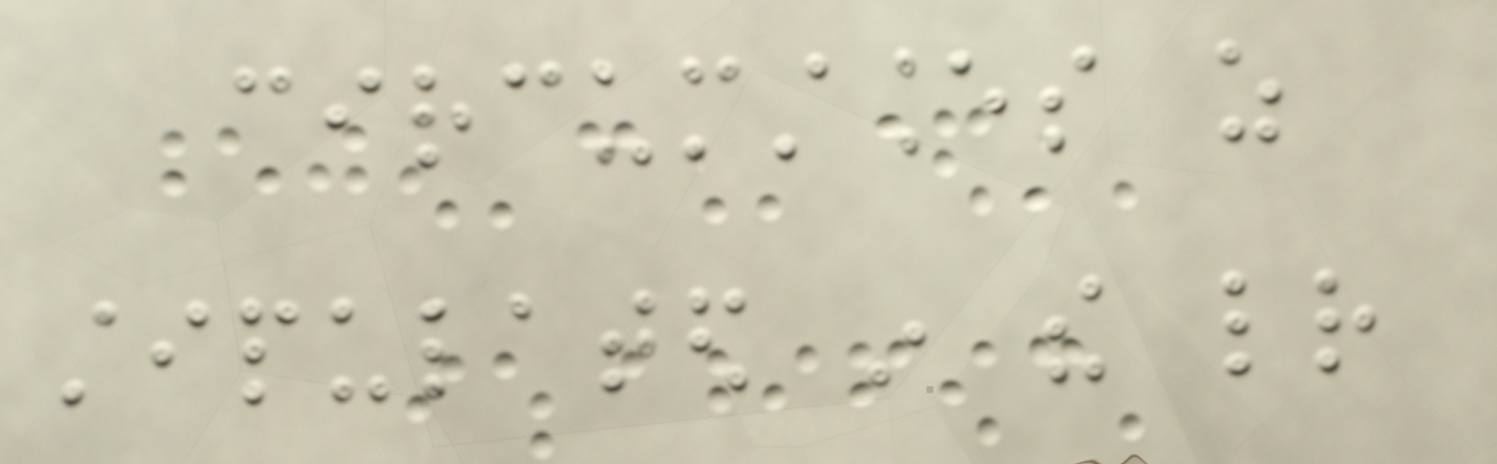circumstances as
stipulated in the letter
